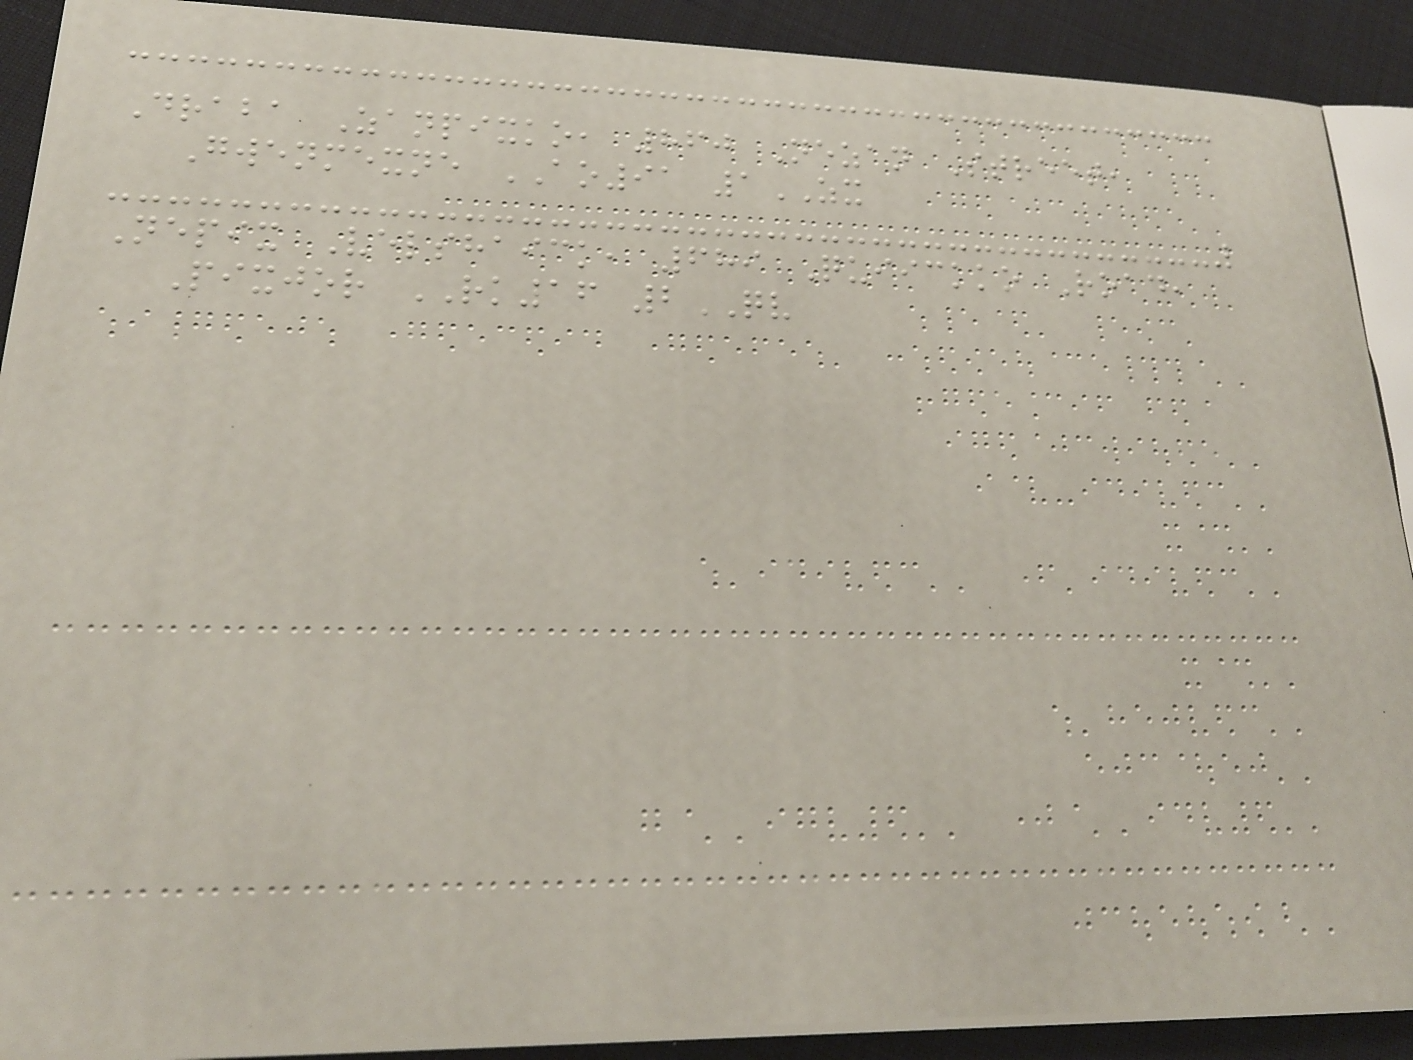Draba Zanpixko, 860 Nezan Street,
Gwenmexne AO91 1ZX
Nepix Velshaick, 689 Quiickko Road,
Pixjor RK16 2QV
